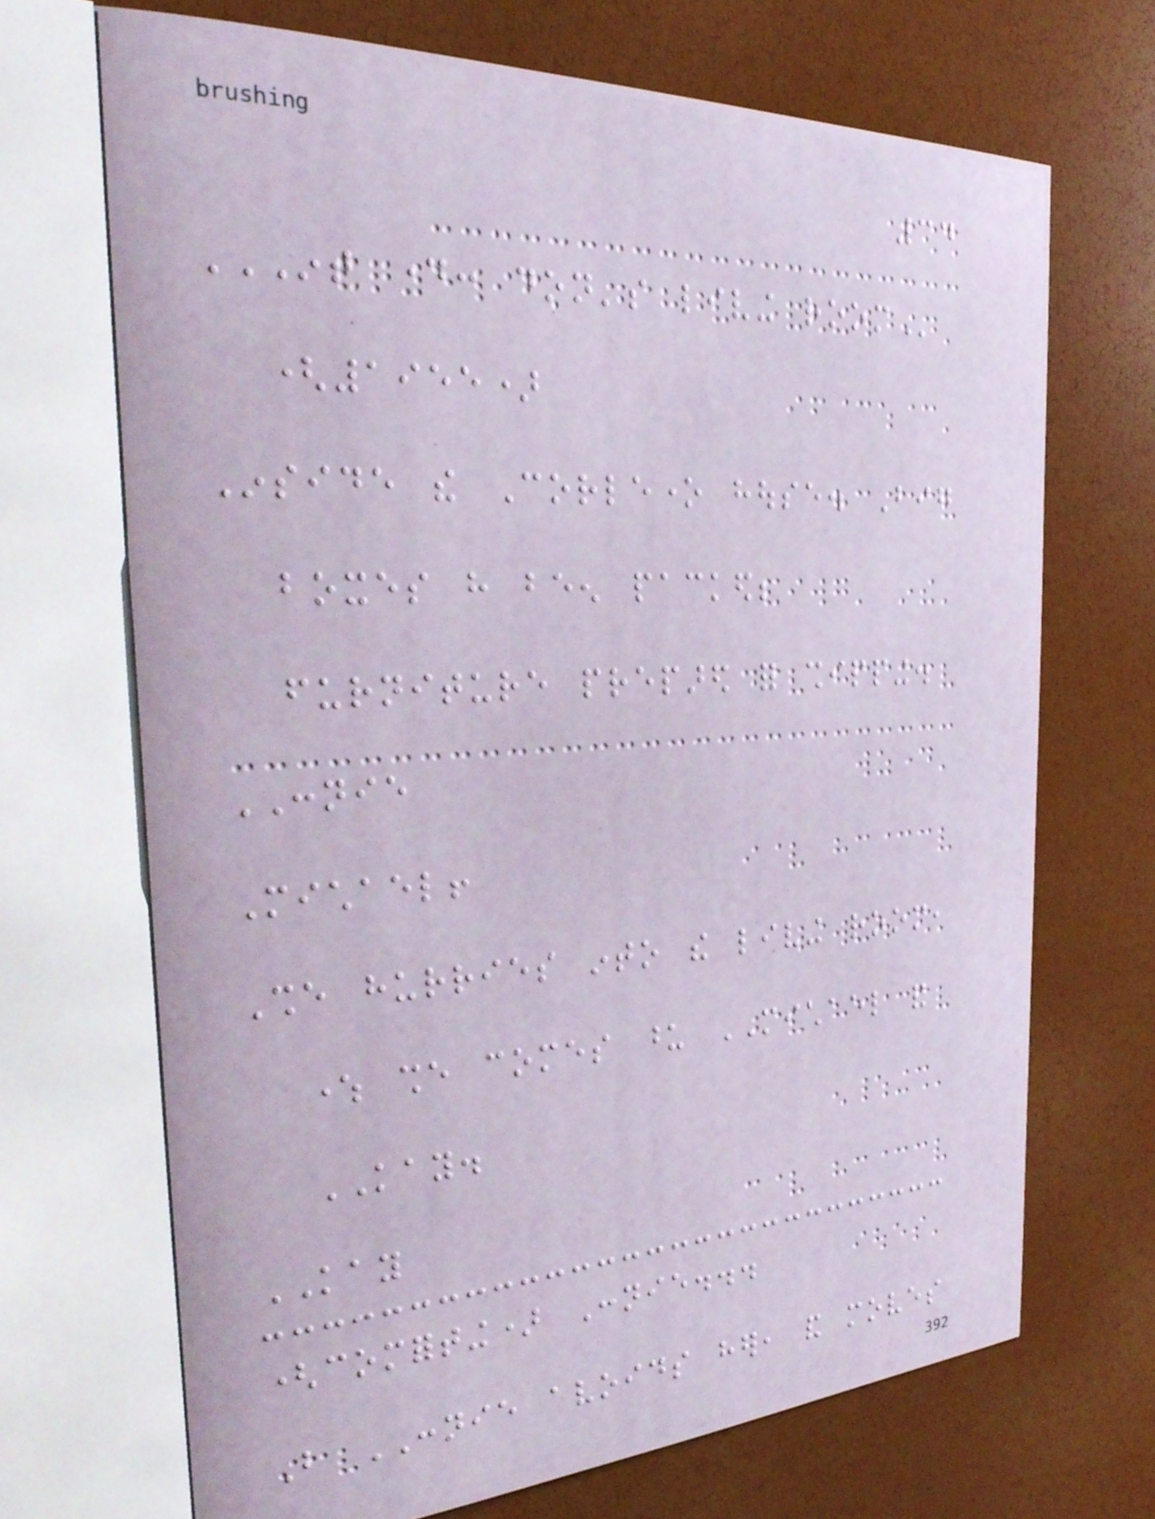34
INT DAY: DON'S LIVING ROOM
(1955)
Inside the Corleone house. Big
boxes have been packed;
furniture prepared for shipping.
CONNIE
Michael!
She hurries into the living room,
where she comes upon MICHAEL and
KAY.
KAY
(comforting) Connie...
But CONNIE avoids her, and moves
